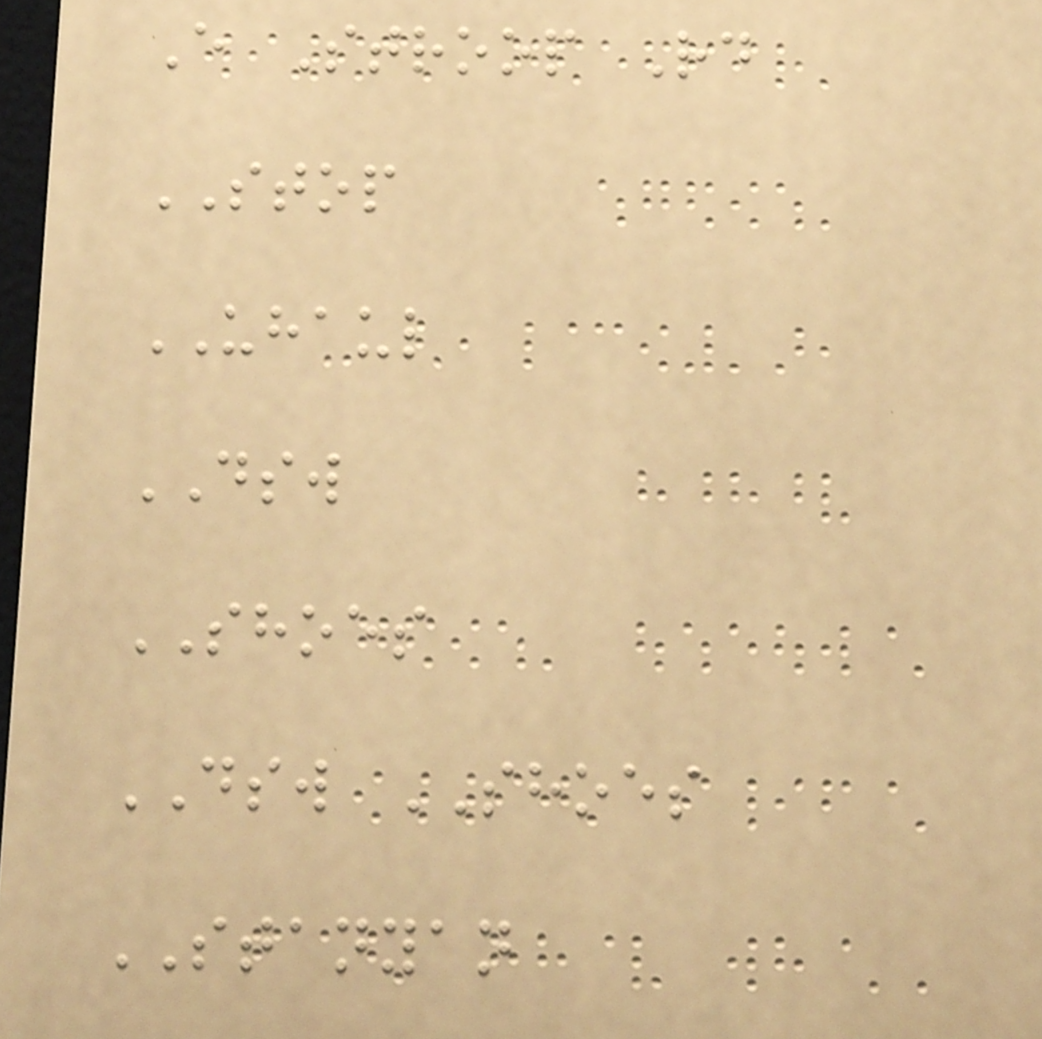E Stroop Rd
STOP
UHAUL
DSW
SHOES
DSW SHOES
STANYAN
